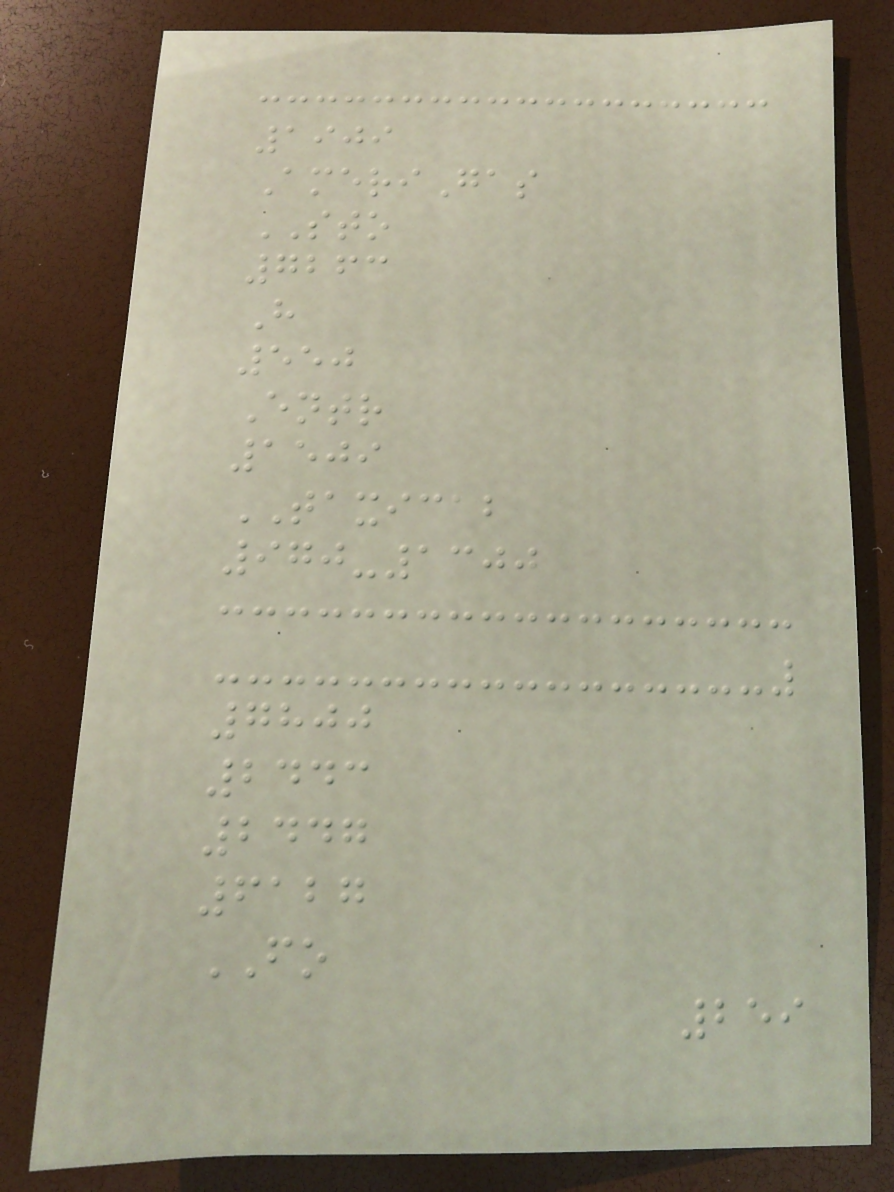1909
AmeriGas
STO
7263
H
550
Entr
1509
TAXICAB
970-1300
7800
2443
2447
6127
FO
259
